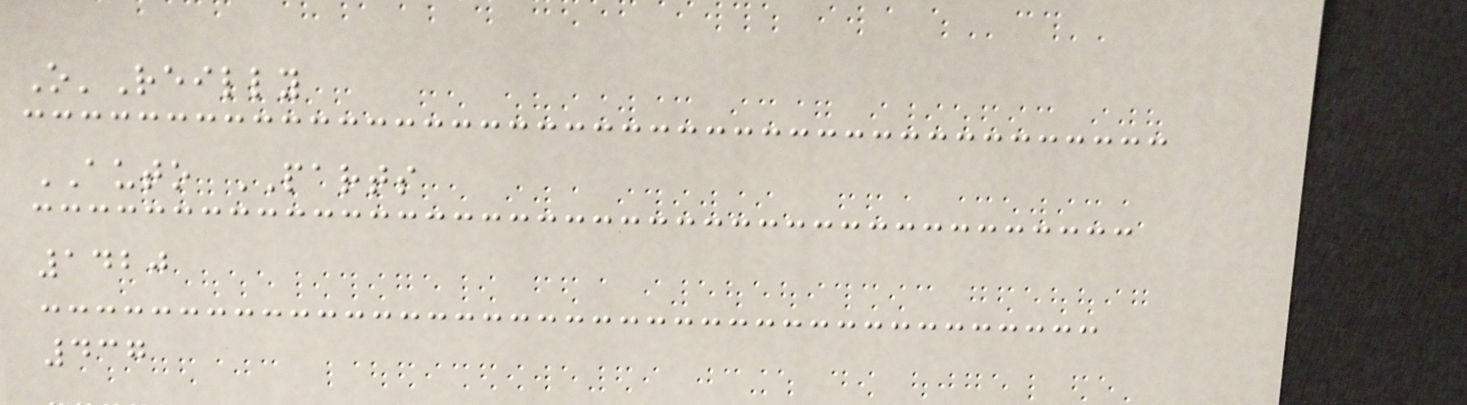O'Reilly
AUTO PARTS
1420
437
